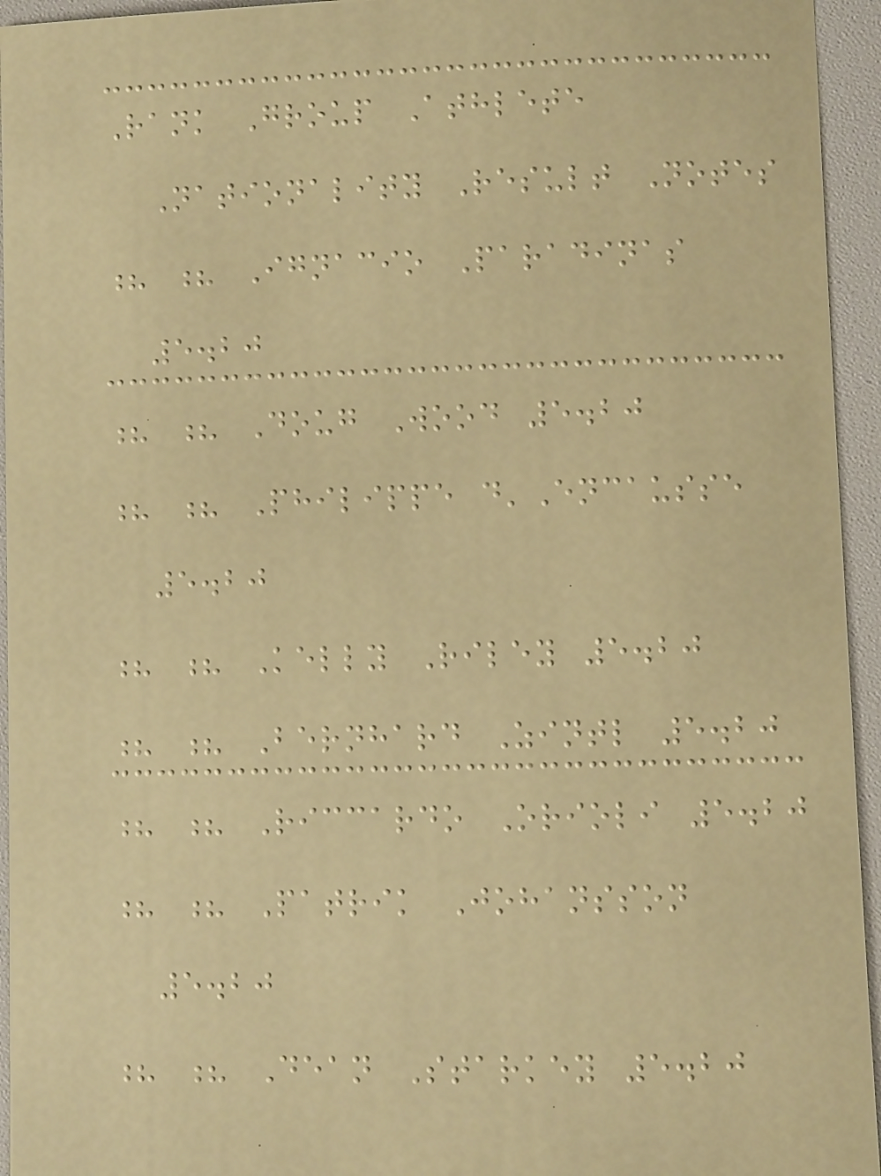Rank Group Athlete
Nationality Result Notes
? ? Ignacio Paradinas
5.20
? ? Doug Wood 5.20
? ? Philippe d'Encausse
5.20
? ? Kelly Riley 5.20
? ? Bernhard Zintl 5.20
? ? Riccardo Orioli 5.20
? ? Patrik Johansson
5.20
? ? Dean Starkey 5.20
